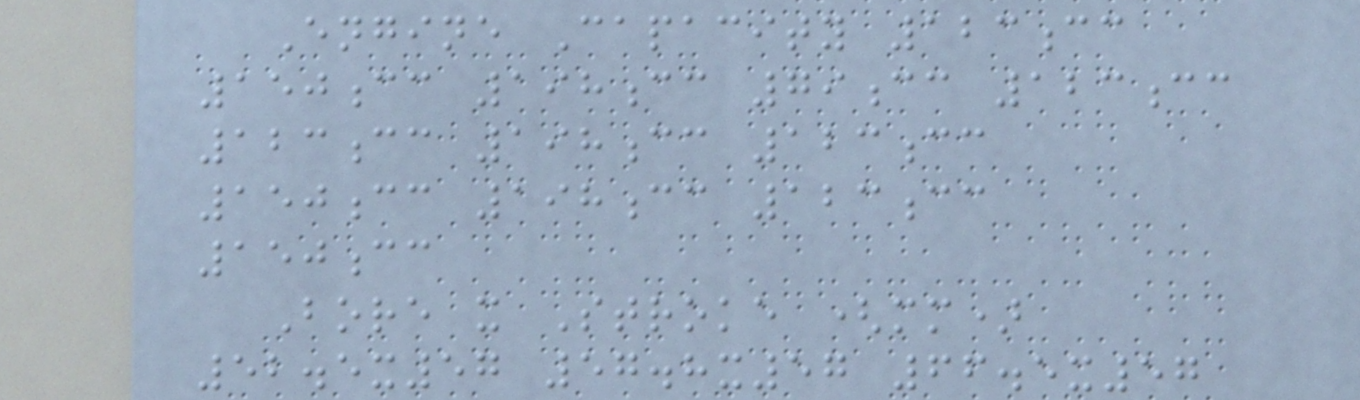Engine Capacity 123cc
150cc 198cc 79cc 123cc
123cc 198cc 123cc
150cc 198cc 123cc
150cc
Bore x Stroke (mm)
52.5x57 57.8x57 66.5x57
